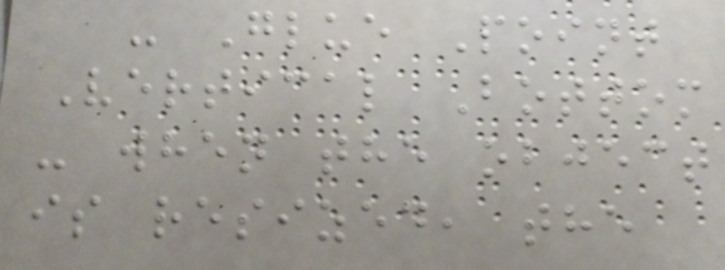- Glue Point
Vertical Bottom
- when the object
is resized, the
